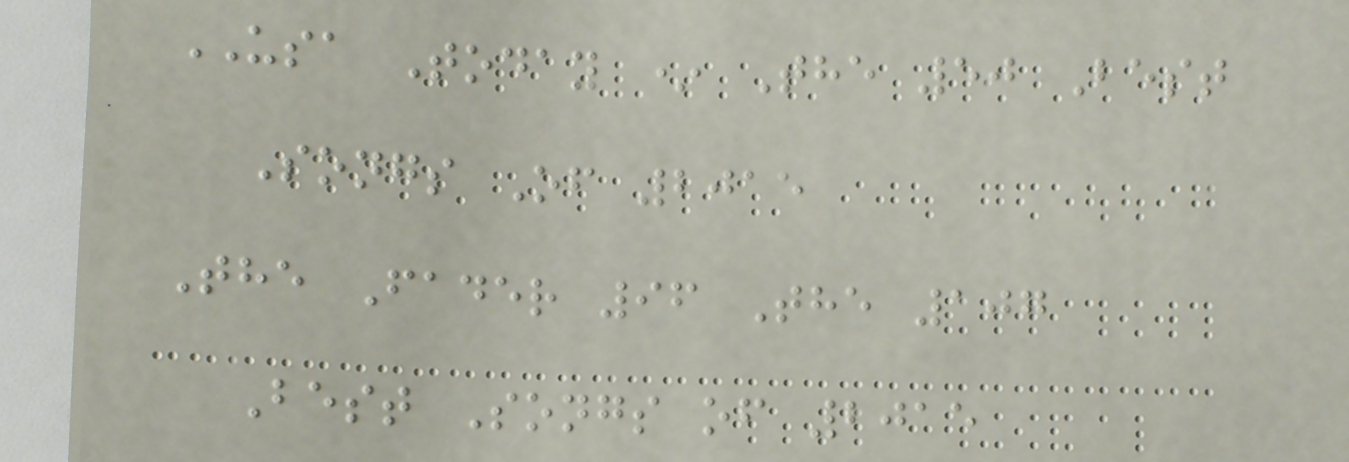USA Today * The 50 Best
Songs Of 2015
The Fader 96 The 107
Best Songs of 2015
